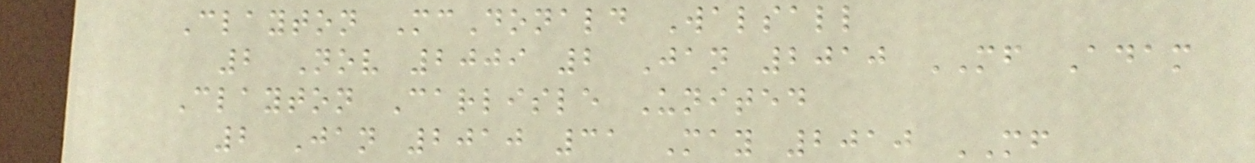Clayton McDonald Walsall
2 Nov 2009 2 Jan 2010 MF Adam
Clayton Carlisle United
2 Jan 2010 31 May 2010 MF
